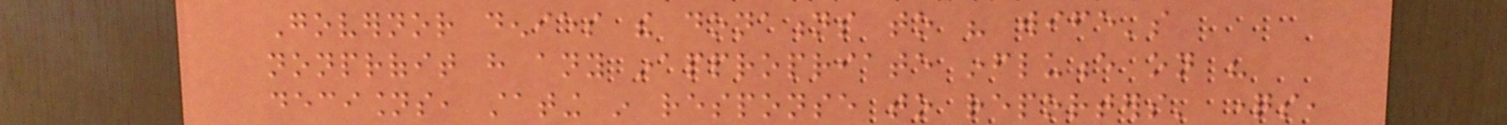Governor denies the donations to his wife's
nonprofit have any inappropriate influence on his
decisions, stating in response to reporters' questions,
